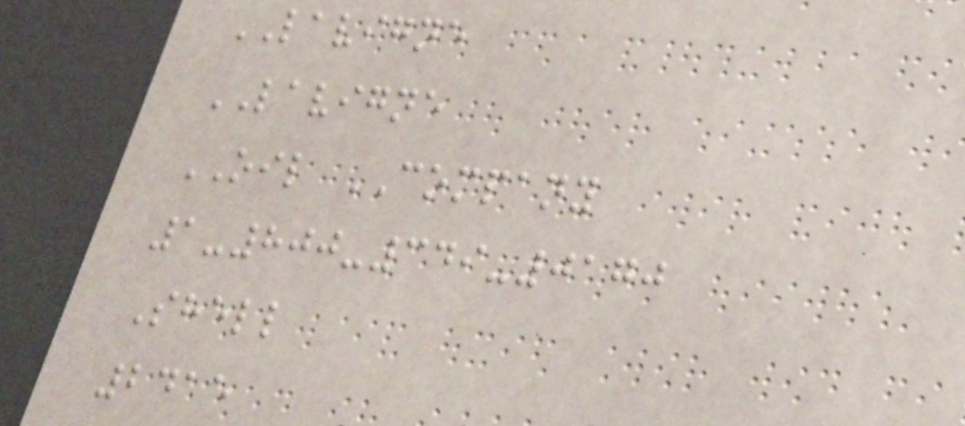LAVIGNE
LAVIGNE
OIL COMPANY
1-800-349-0170
Shell
2415
